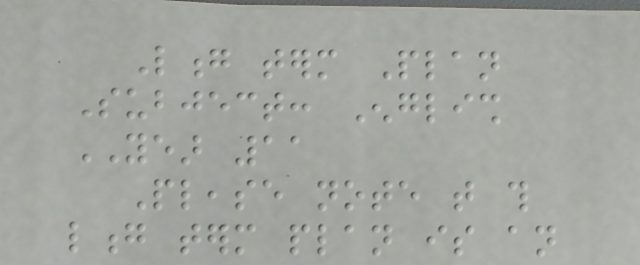Long term Plan
Subject: English
YEAR 11
Please note that this
long term plan is an
